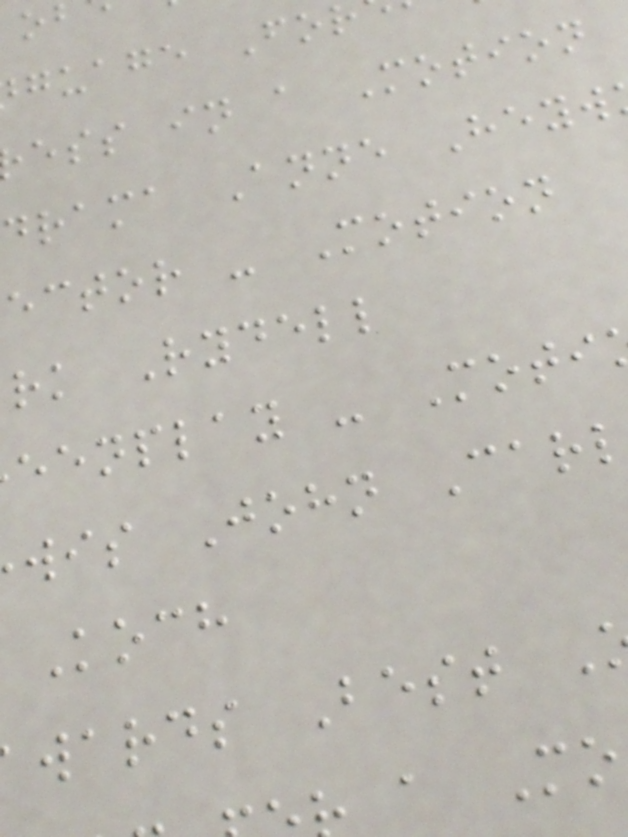guage Fo
ess in a Motion
drama Anne Heyw
ector - Motion
rk Rydell
eenplay - Moti
wis John Car
Koch
wards Best
